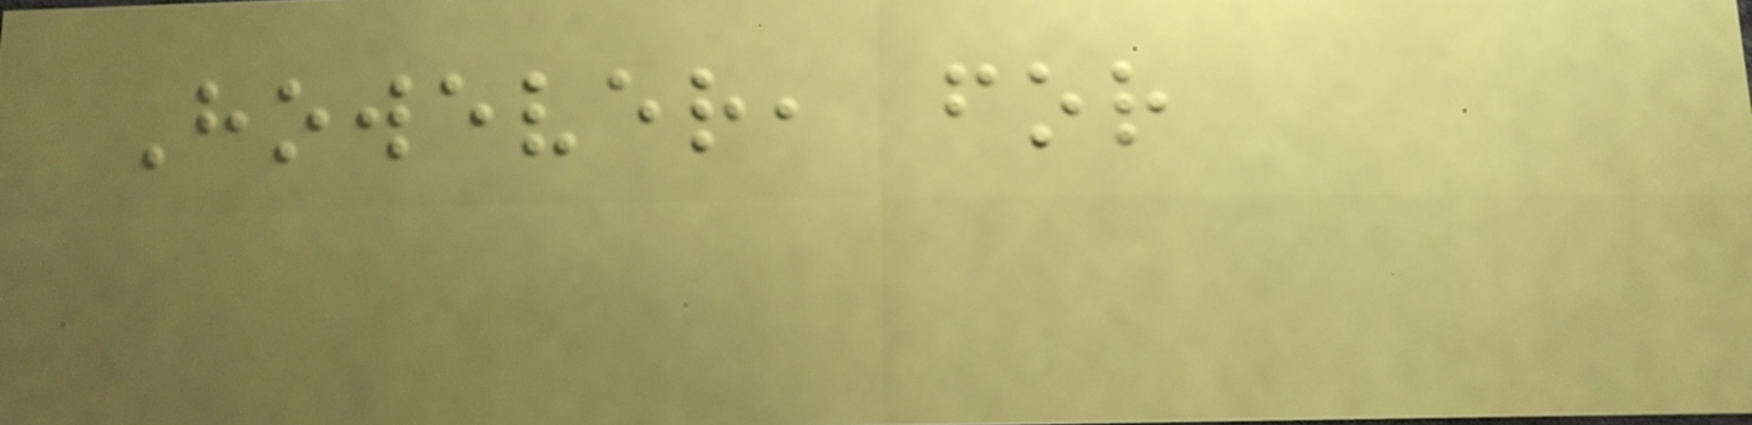However, for
